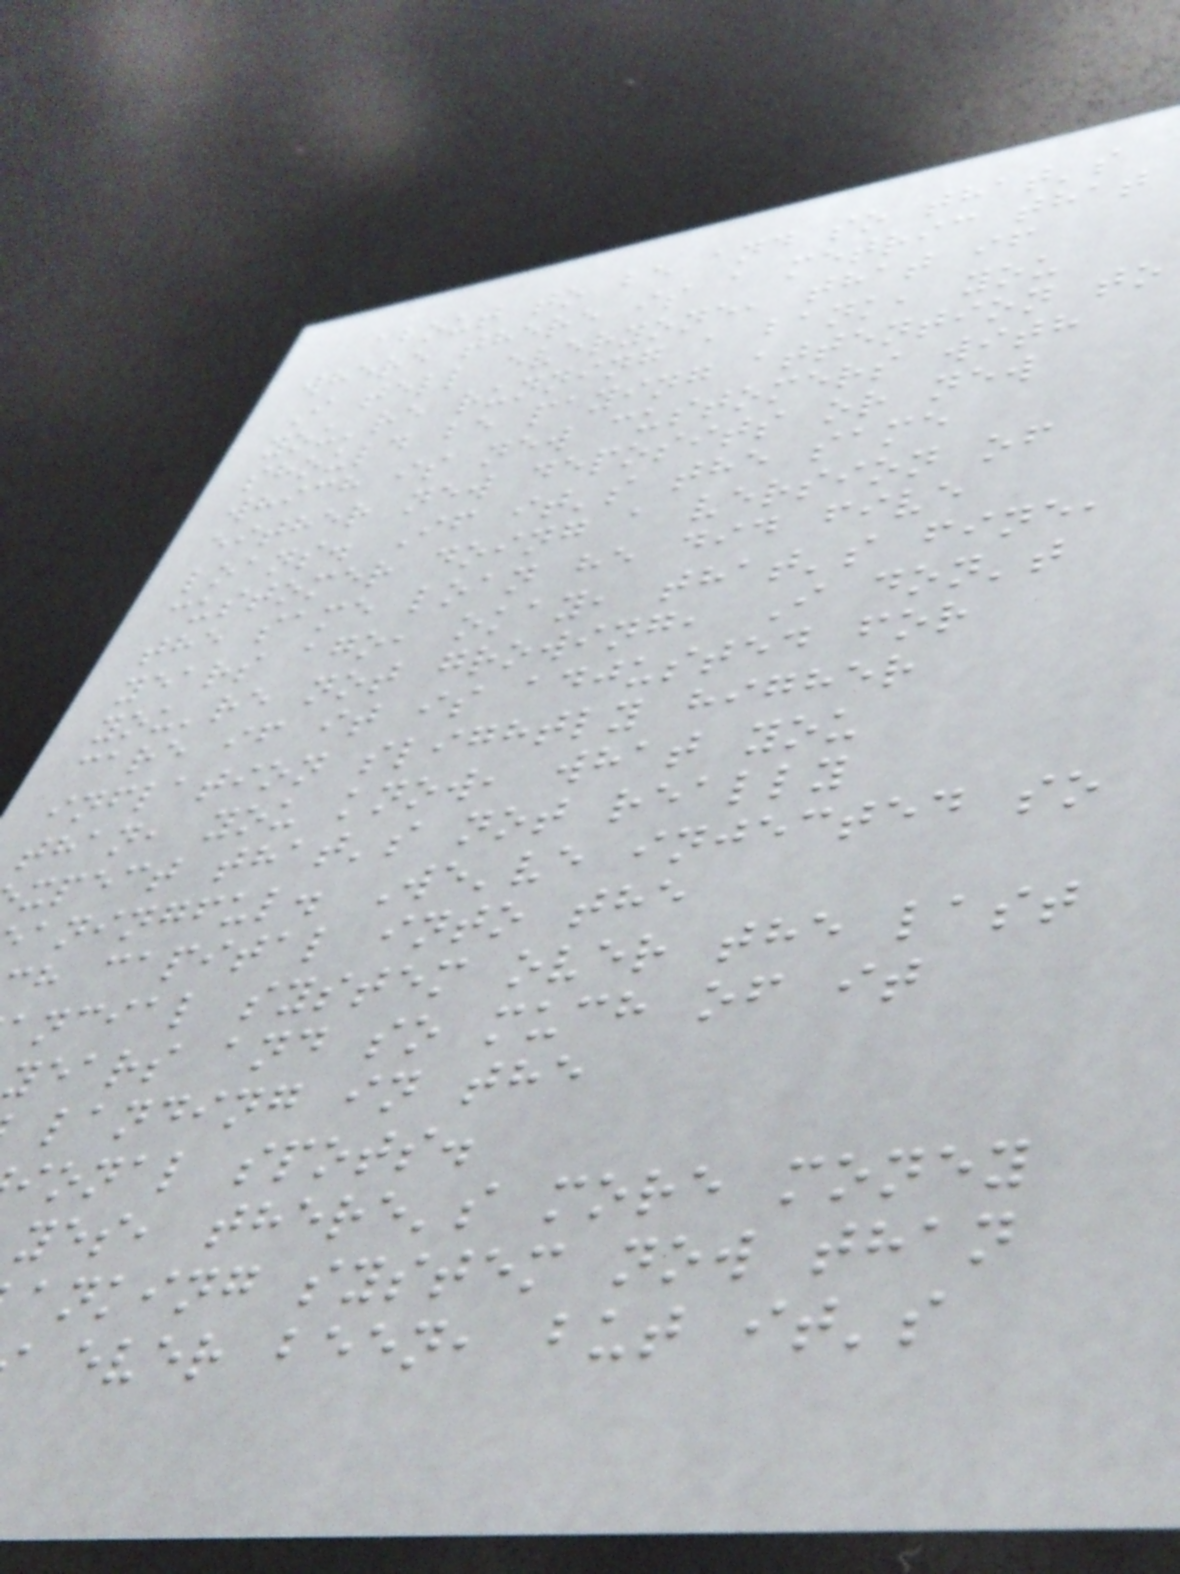about to be and so that's
where there is a metric that
I tell everyone, that if
you're running a bank, you
should be paying attention to
which is new customers with
either new deposits or new
loans. If it's the same
customer doing a version of
the same loan he did five
years ago, okay, that's fine,
you're not growing, I don't
care if it is adjusted for
inflation slightly higher
than, you know, what you
xpect that's not really
aningful. We've injected so
h capital into the
ncial system over the last
years and so much of it
landing in the
ional spots.
yes, there's more money
anking system now than
ever been, but it's
